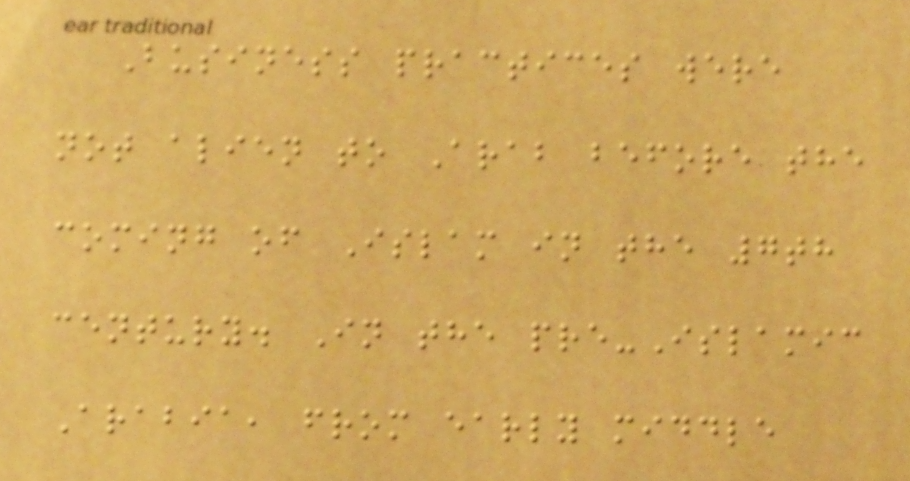Business practices were
not alien to Arab before the
coming of Islam in the 7th
century. In the pre-Islamic
Arabia, from early middle
